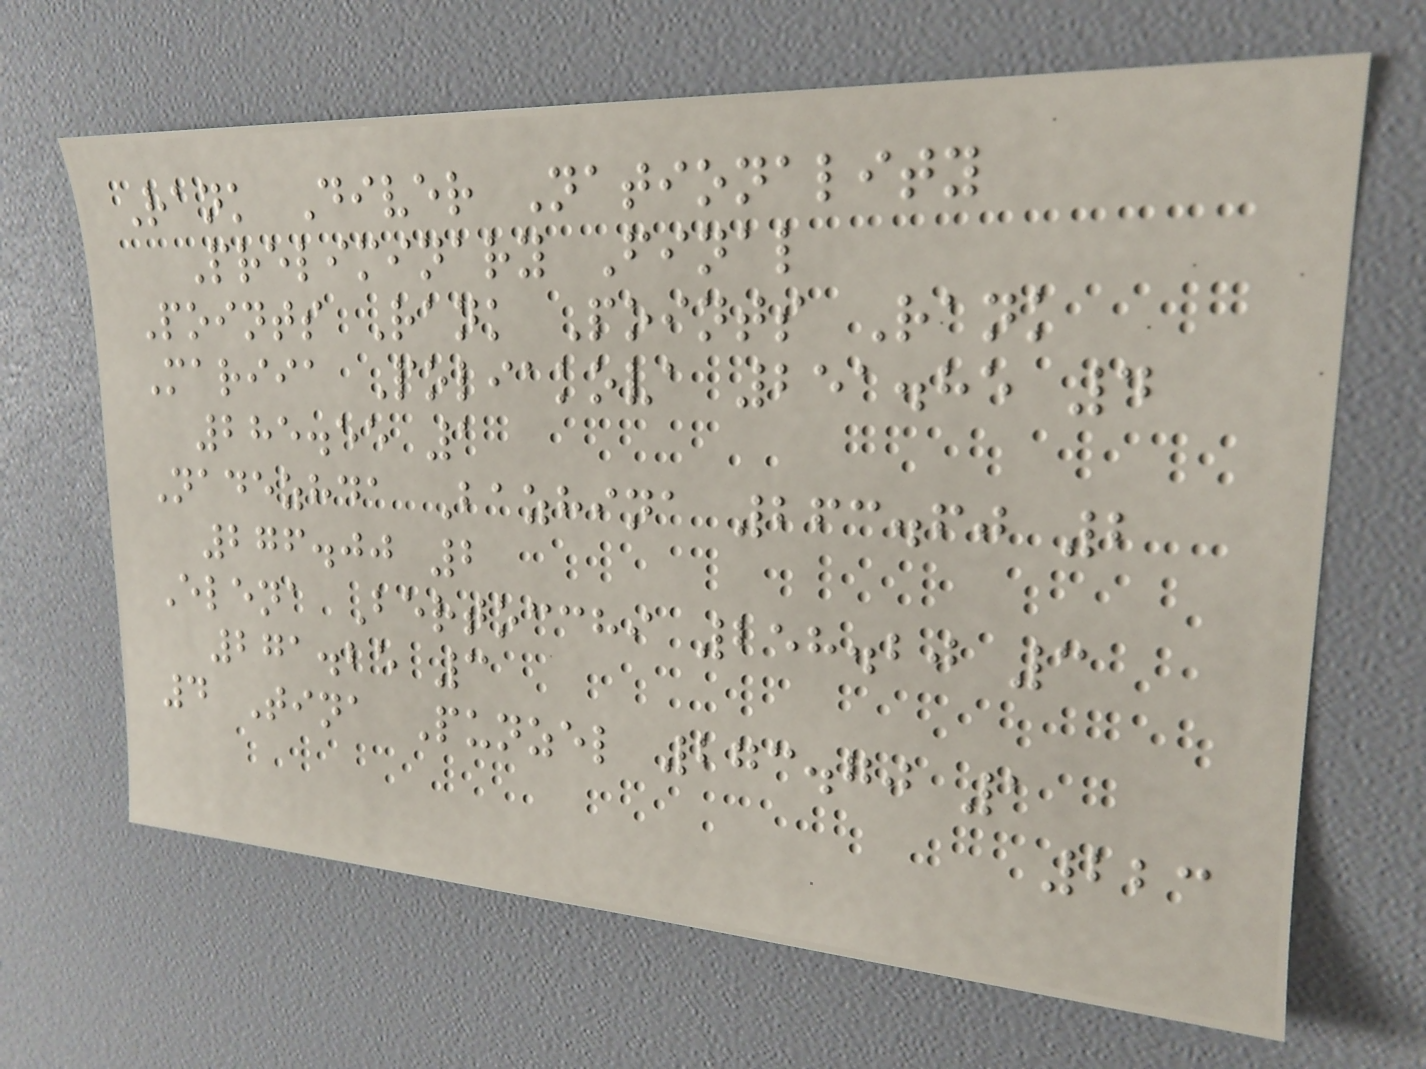Rank Diver Nationality
Preliminary Final
Points Rank Points Rank
Mariia Poliakova 251.85 4
285.55 1
Nadezhda Bazhina 263.60 2
276.00 2
Elena Bertocchi 258.20 3
271.25 3
4 Tina Punzel 273.70 1
223
